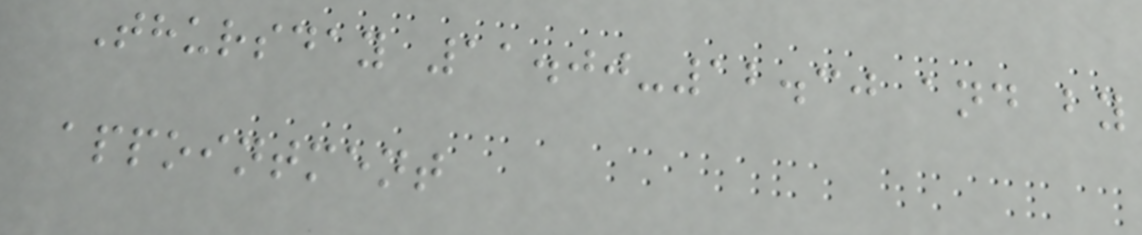Thursday 11.00-12.30 and by
appointment
